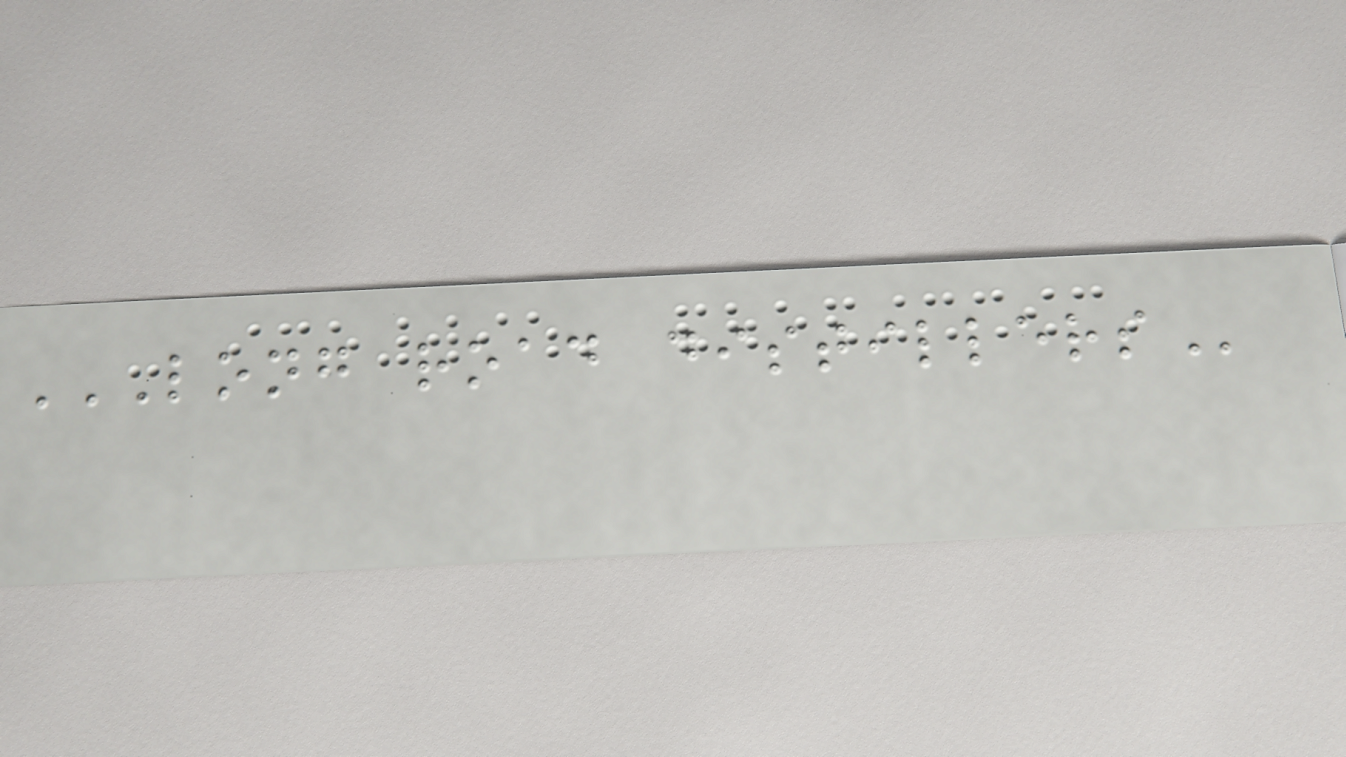LONG ROAD DISTILLERS
